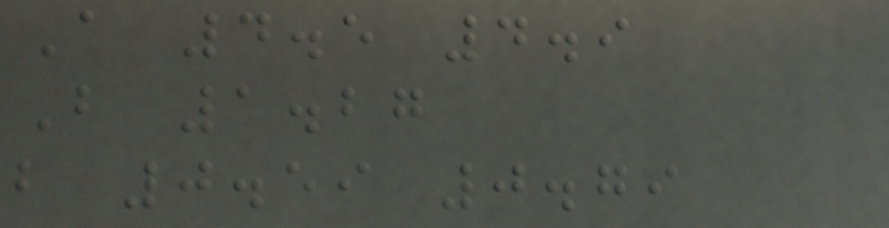A 4.5 4.9
B 1.27
b 0.59 0.79
